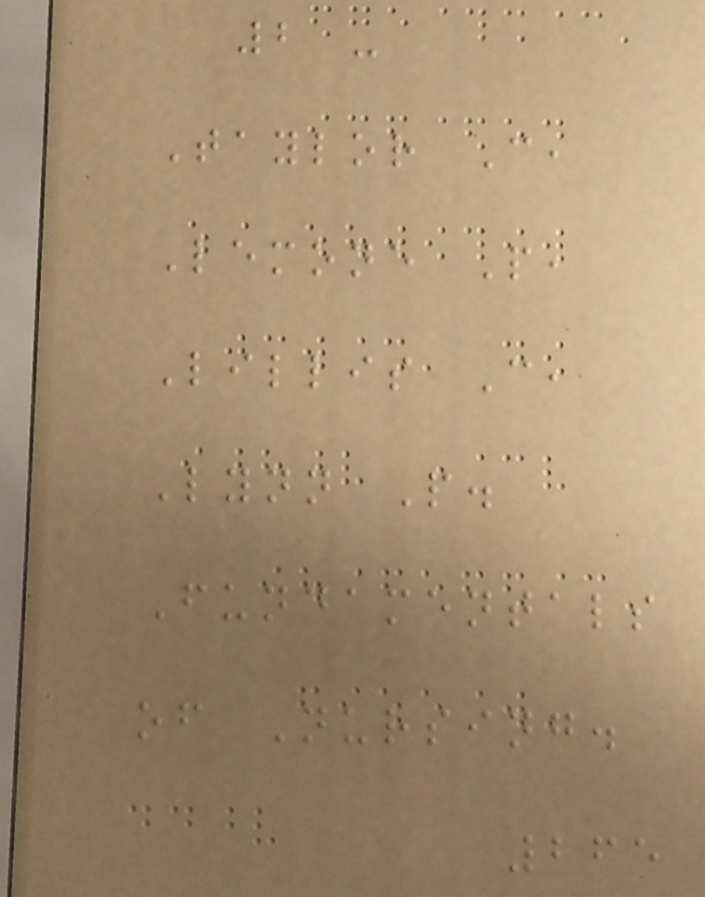2 -
Taylor C,
Lemone P,
Lillis C,
Lynn P.
Fundamentals
of Nursing.
265
